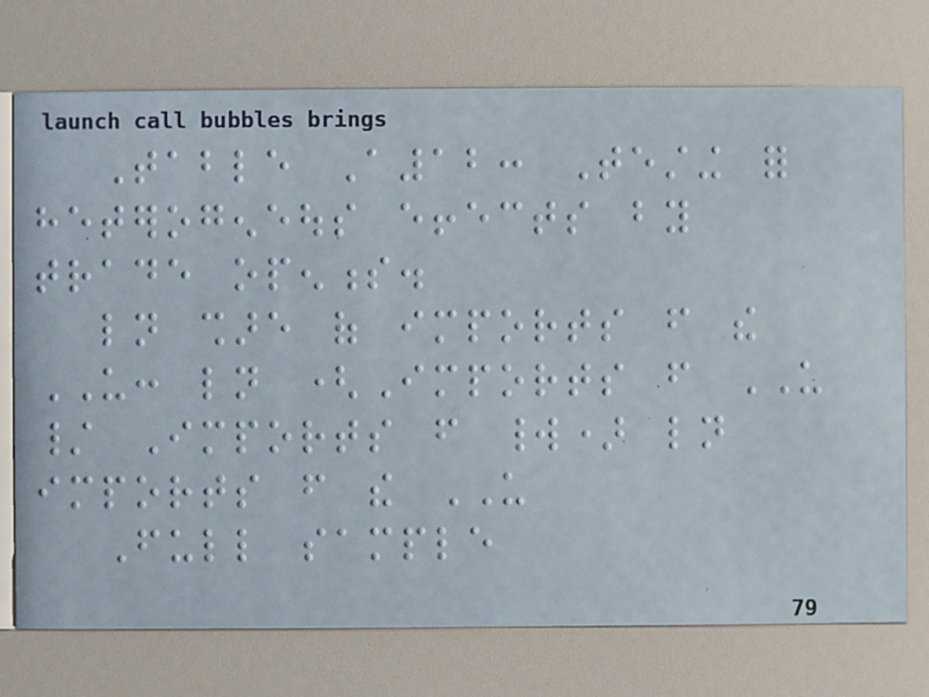Table A12: Testing for
heterogeneous effects by
trade openness.
ln share of imports from the
US: ln (Imports from US
/ Imports from world) ln
imports from the US
Full sample
